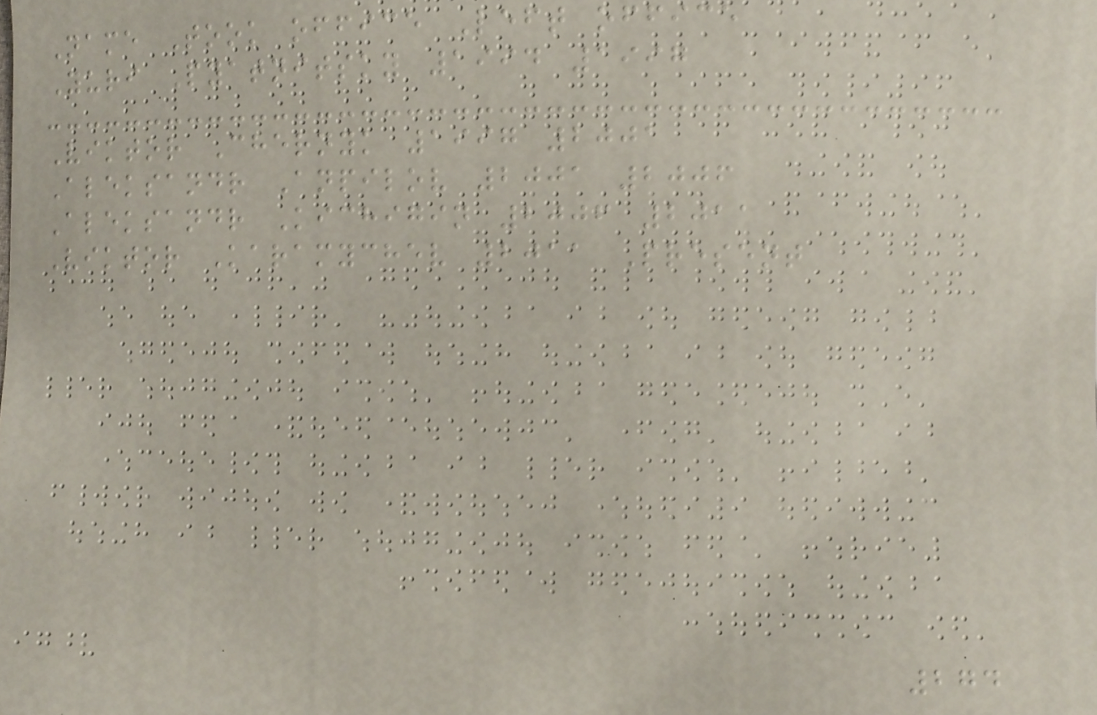Name Took office Left office
Yuri Pyatnitsky 1994 1997
Viktor Chernyk 1997 2001
Aleksandr Anpilov 2001 2006
Aleksandr Kichigin 2006 2011
Viktor Karamychev 2011 Present
274
